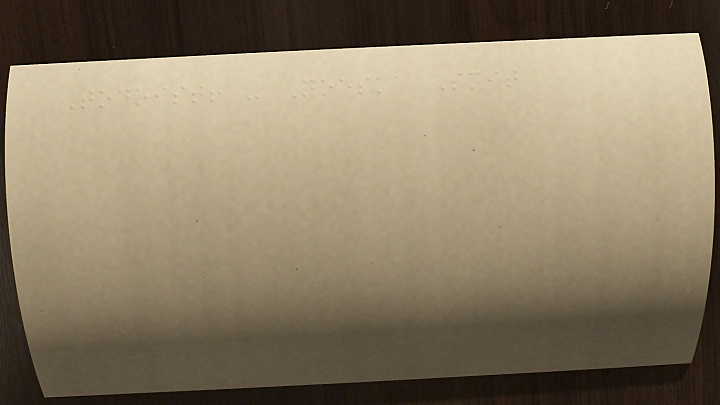Todoist! - Noeska Smit
